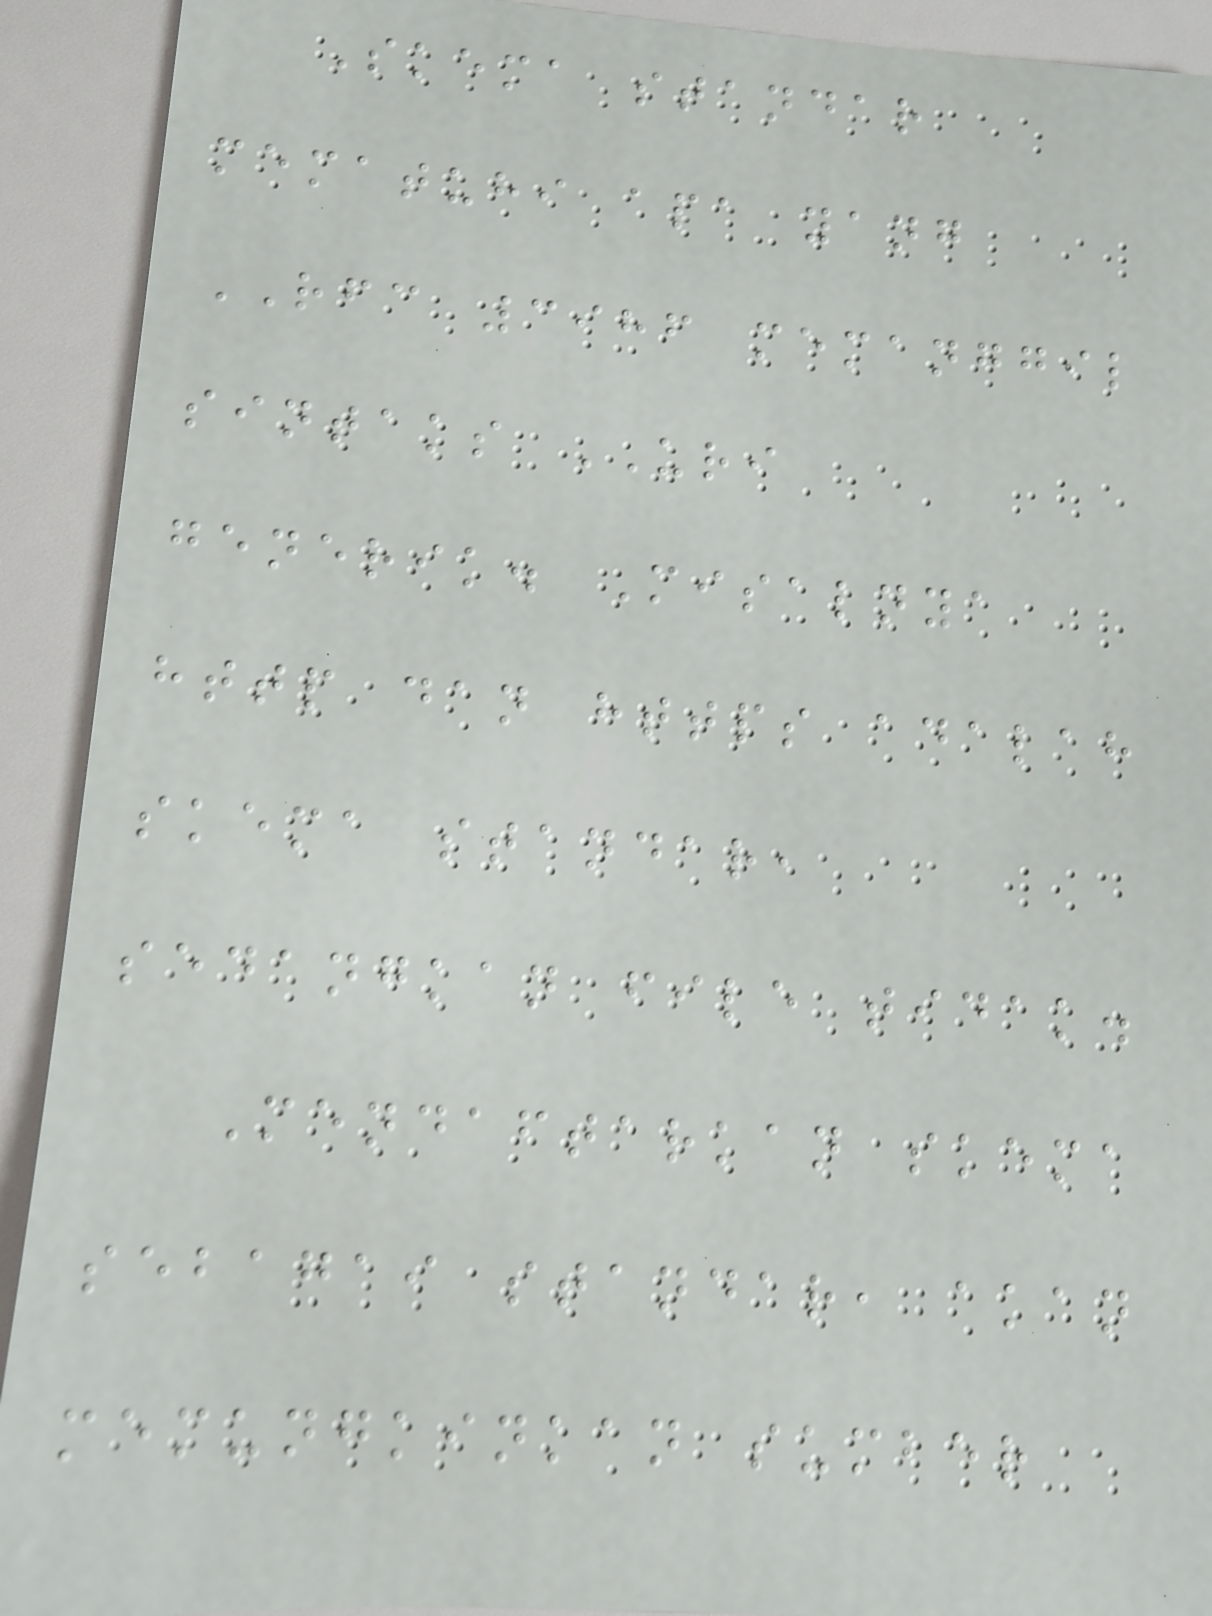Skema standar
mematuhi apa yang
RFC 3986 memanggil
sintaks URI
generik. Misalnya
http dan https adalah
skema standar,
sedangkan file tidak.
Mendaftarkan skema
sebagai standar, akan
memungkinkan sumber
